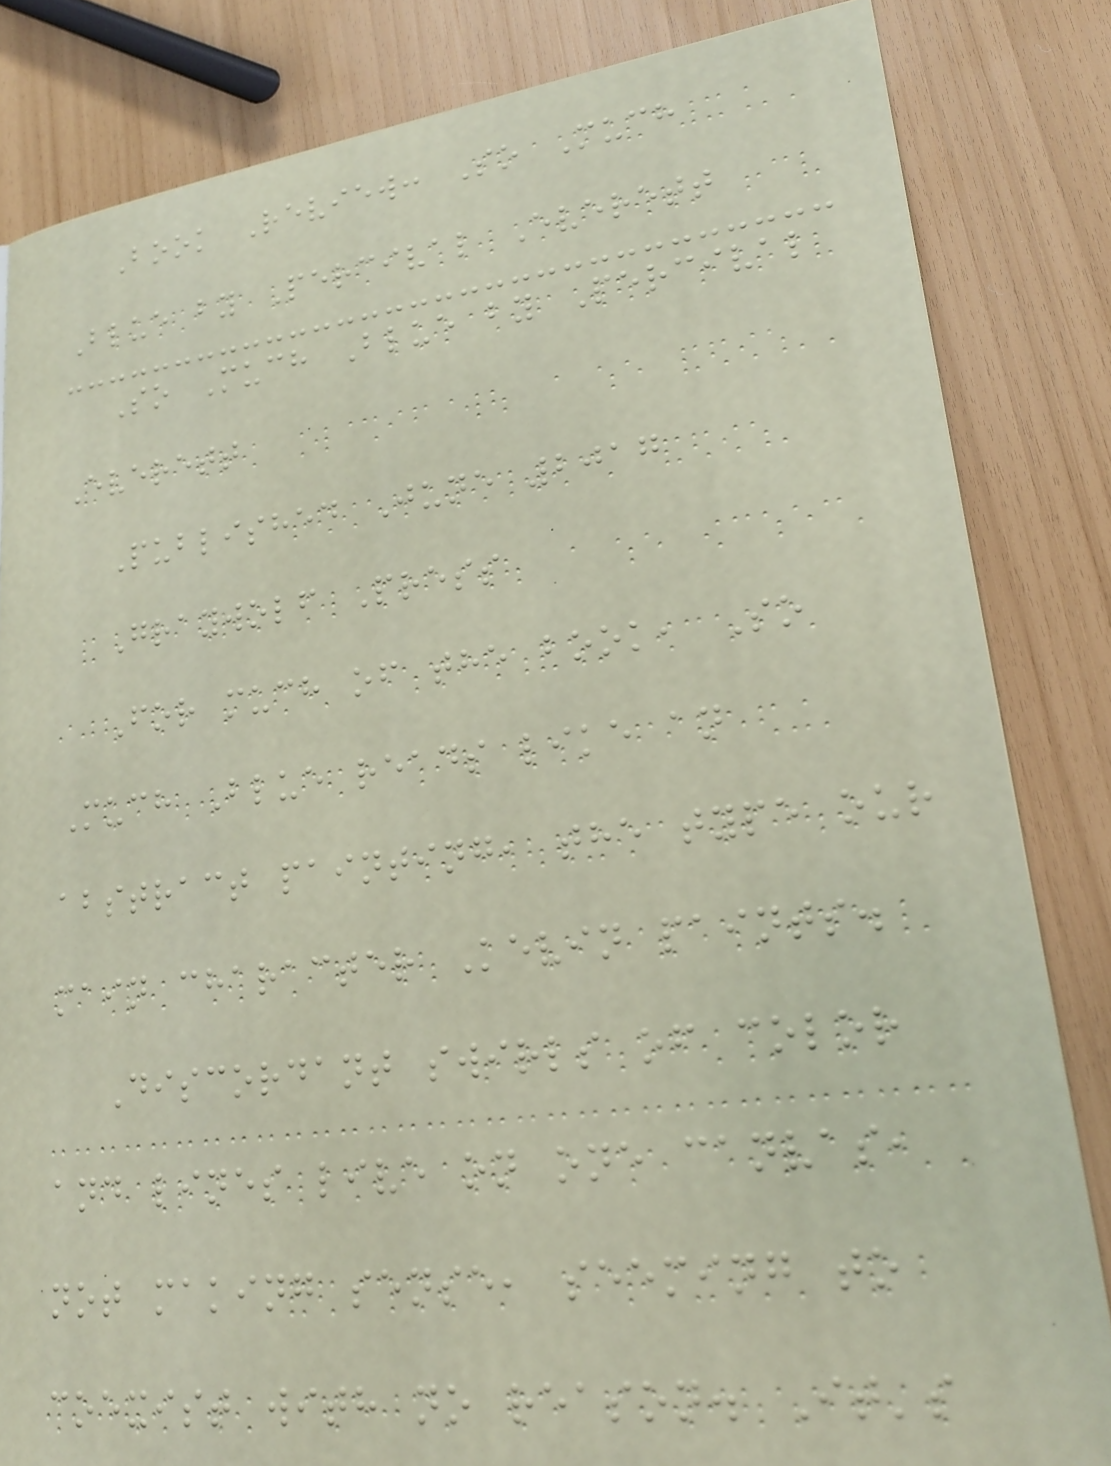Book Review: So Much
Blue by Percival Everett
So Much Blue by Percival
Everett
Published June 2017
Graywolf Press
For much of the book, So
Much Blue reads like an
abstract painting, the type our
main character Kevin paints.
Discordant swirls of color
and lines live on one canvas,
not making sense, seeming to
coexist with no reason. It's
